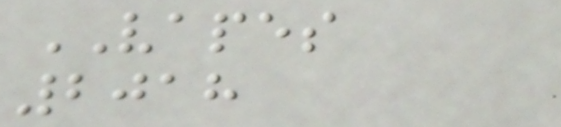VAPES
2018
